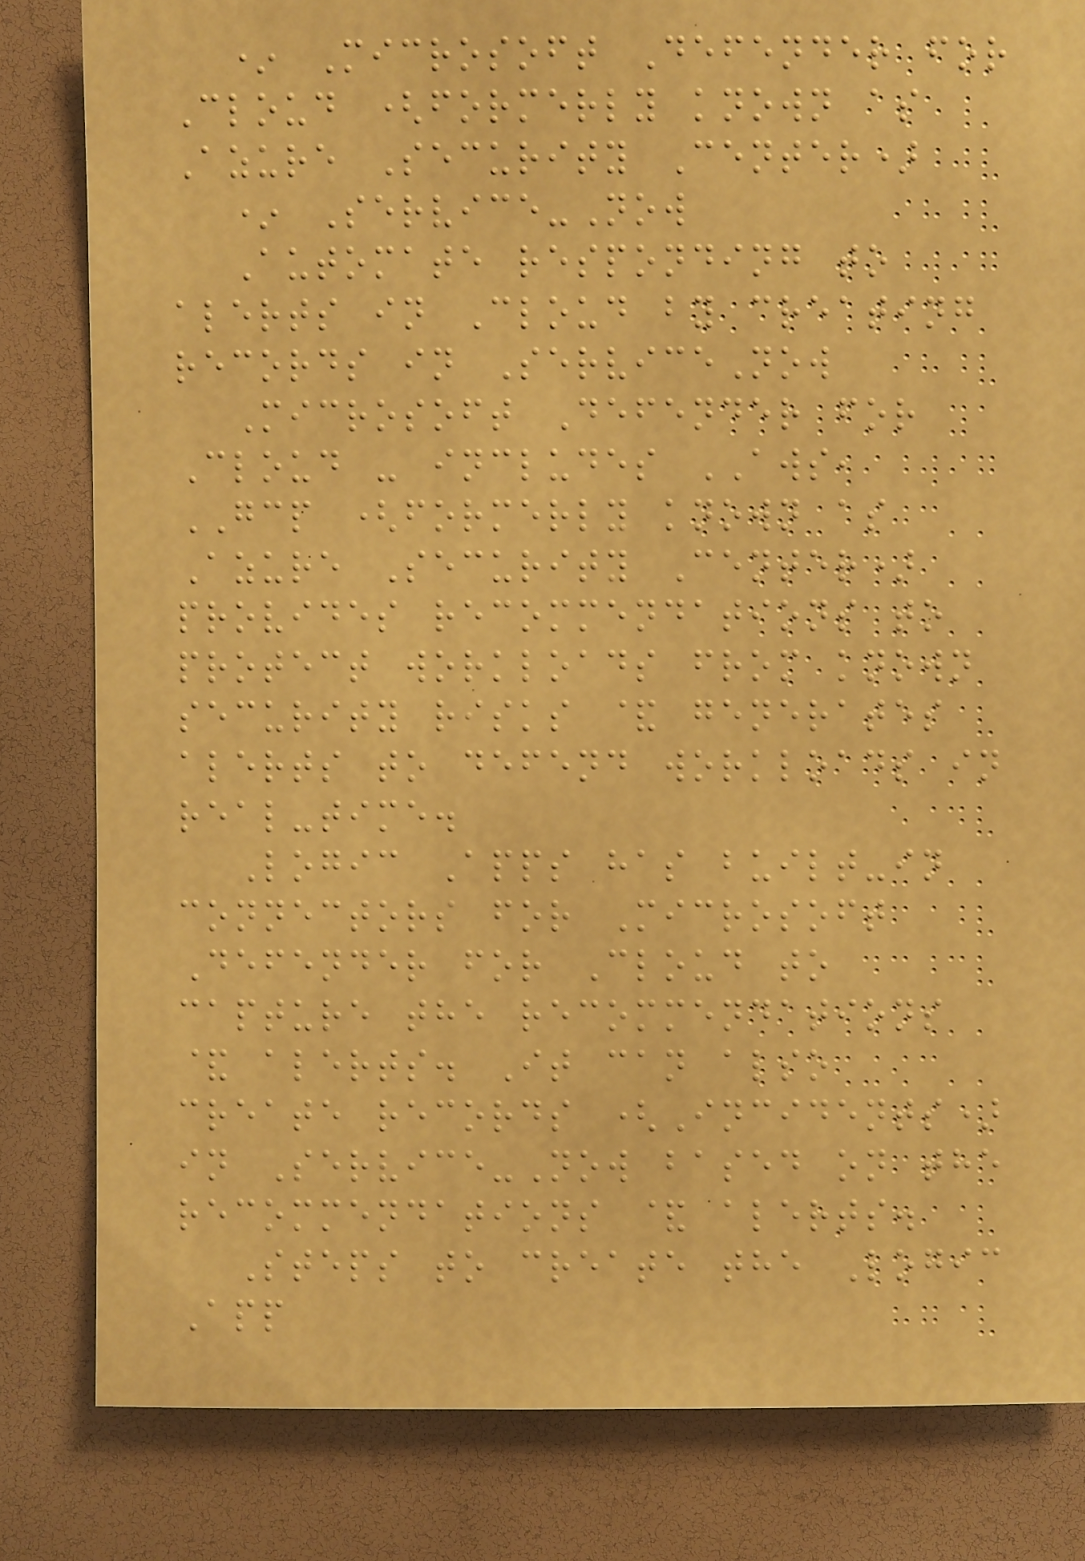* Microsoft Defender for
Cloud (formerly known as
Azure Security Center)
* Service-Now
Automate responding to
alerts in Cloud by creating
records in ServiceNow
Microsoft Defender for
Cloud - includes AWS,
GCP (formerly known as
Azure Security Center)
provides recommendations to
protect workloads from known
security risks & generates
alerts to defend workloads in
real-time.
Logic Apps has built-in
connectors for Microsoft
Defender for Cloud to
capture the recommendations
& alerts. It can also
create records (Incidents)
in Service-Now based on the
recommendations & alerts.
Steps to create the Logic
App
